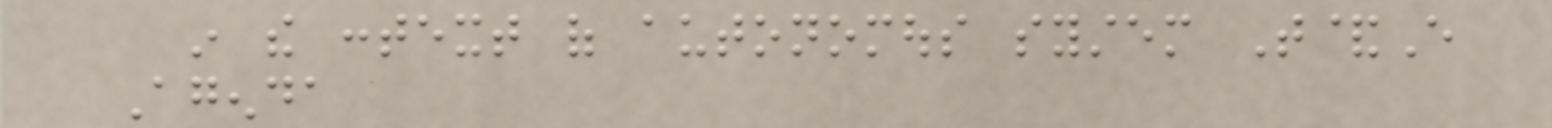in the context of autonomous system T&E
Agenda
